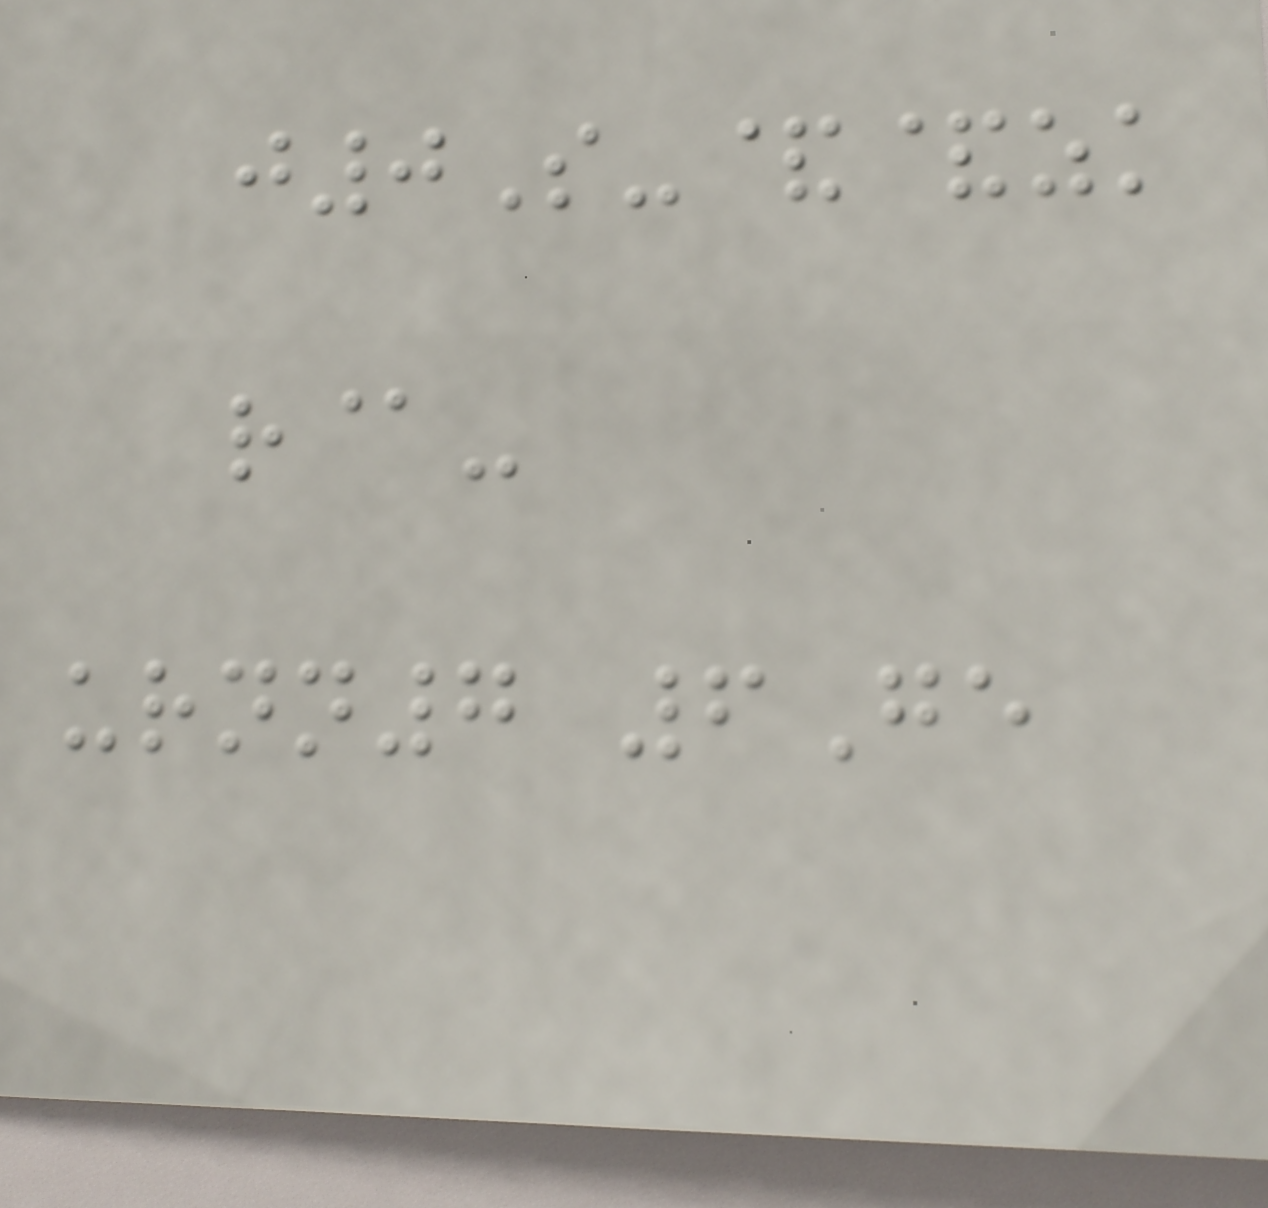j0S-&&zk
r@-
urnn7 6Ge
